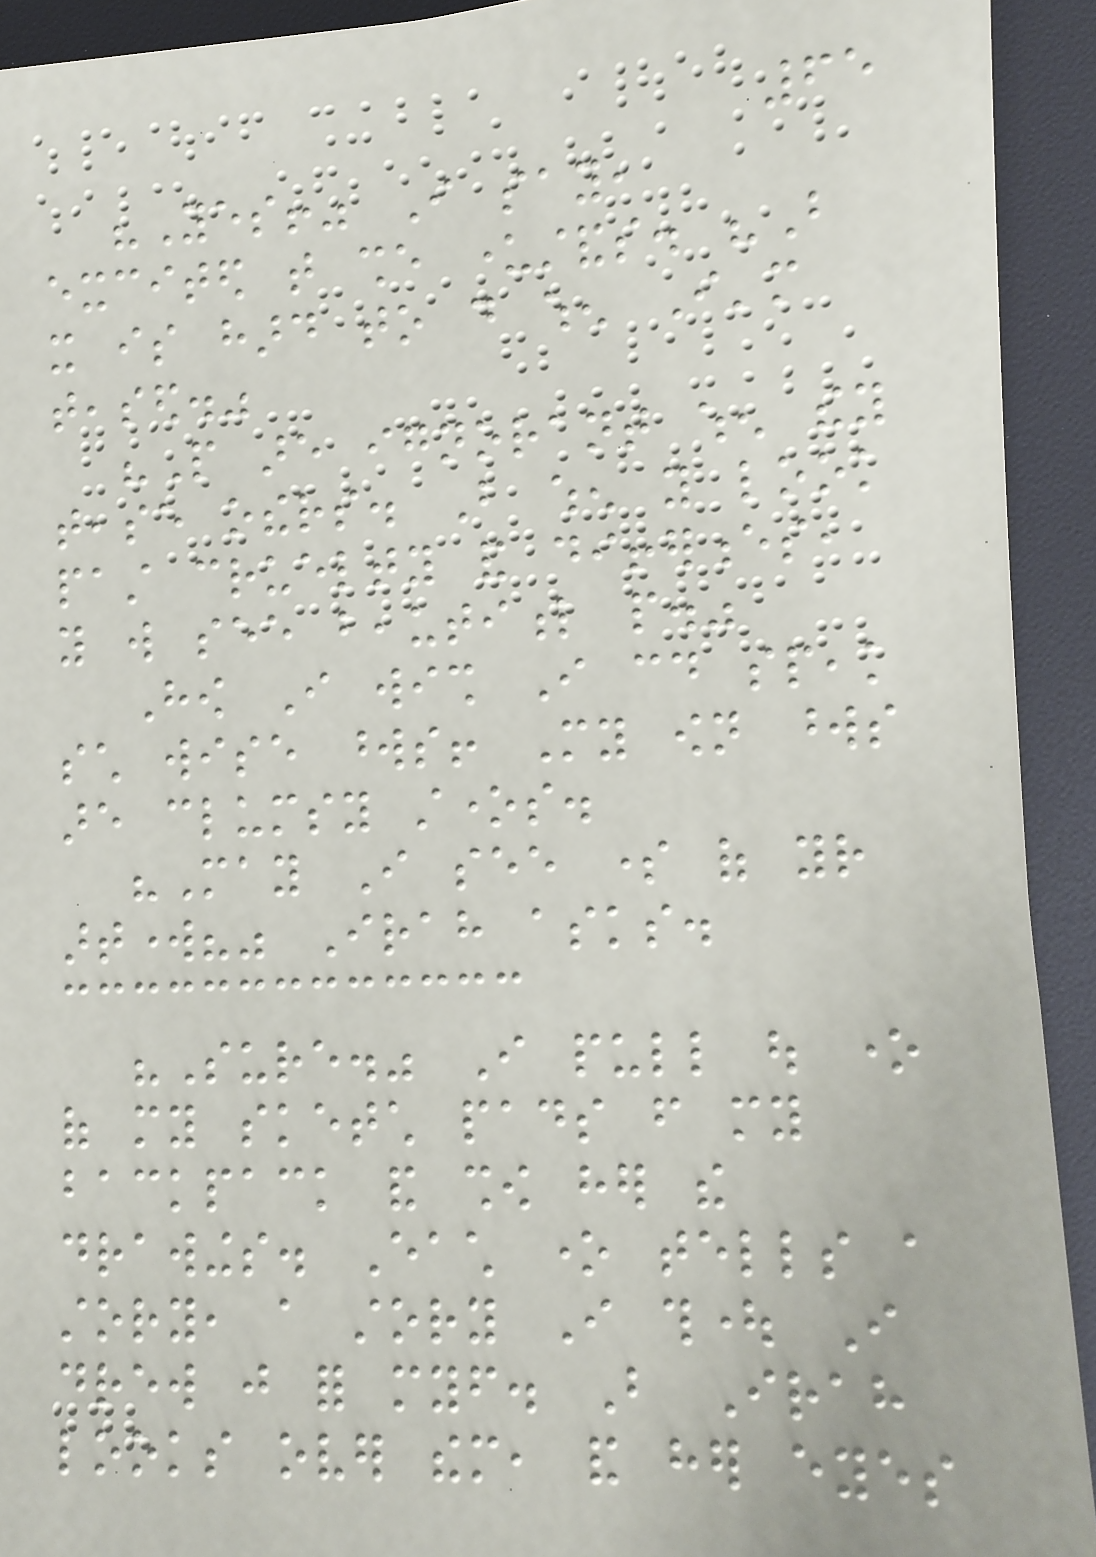65
"Yes!" I say,
excited that she understands. "But
it is hard to do when I'm
teased."
"People are ignorant when they
tease others. But when you look
past cruelty and differences,
you will see beautiful people."
How I wish I could speak
such wise words! My own words
are clumsy stones.
"May I see some of your
artwork?" Irah asks.
"Sure." I pull out one
of my sketch pads from my
backpack and show her the
drawings. Each one tells a
story, a story I thought I
drew just for myself. But Irah
looks over them, and her eyes
